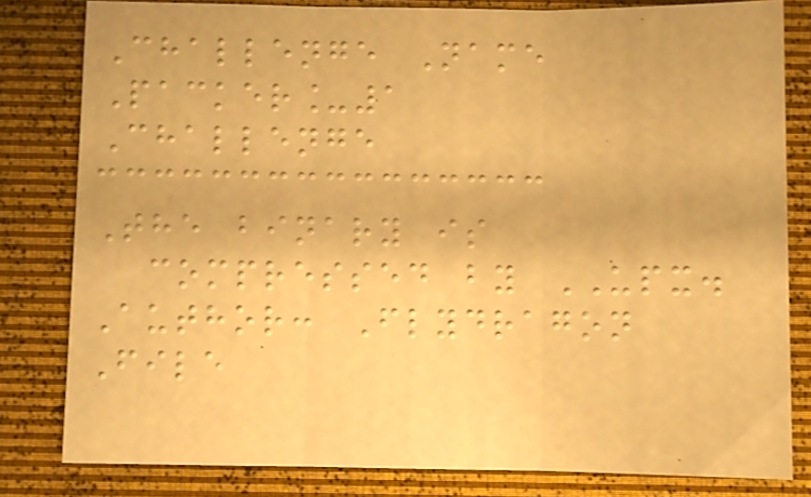Challenge Name
Packer_1
Challenge
The binary is
compressed by UPX.
Author: Flydragon
File
